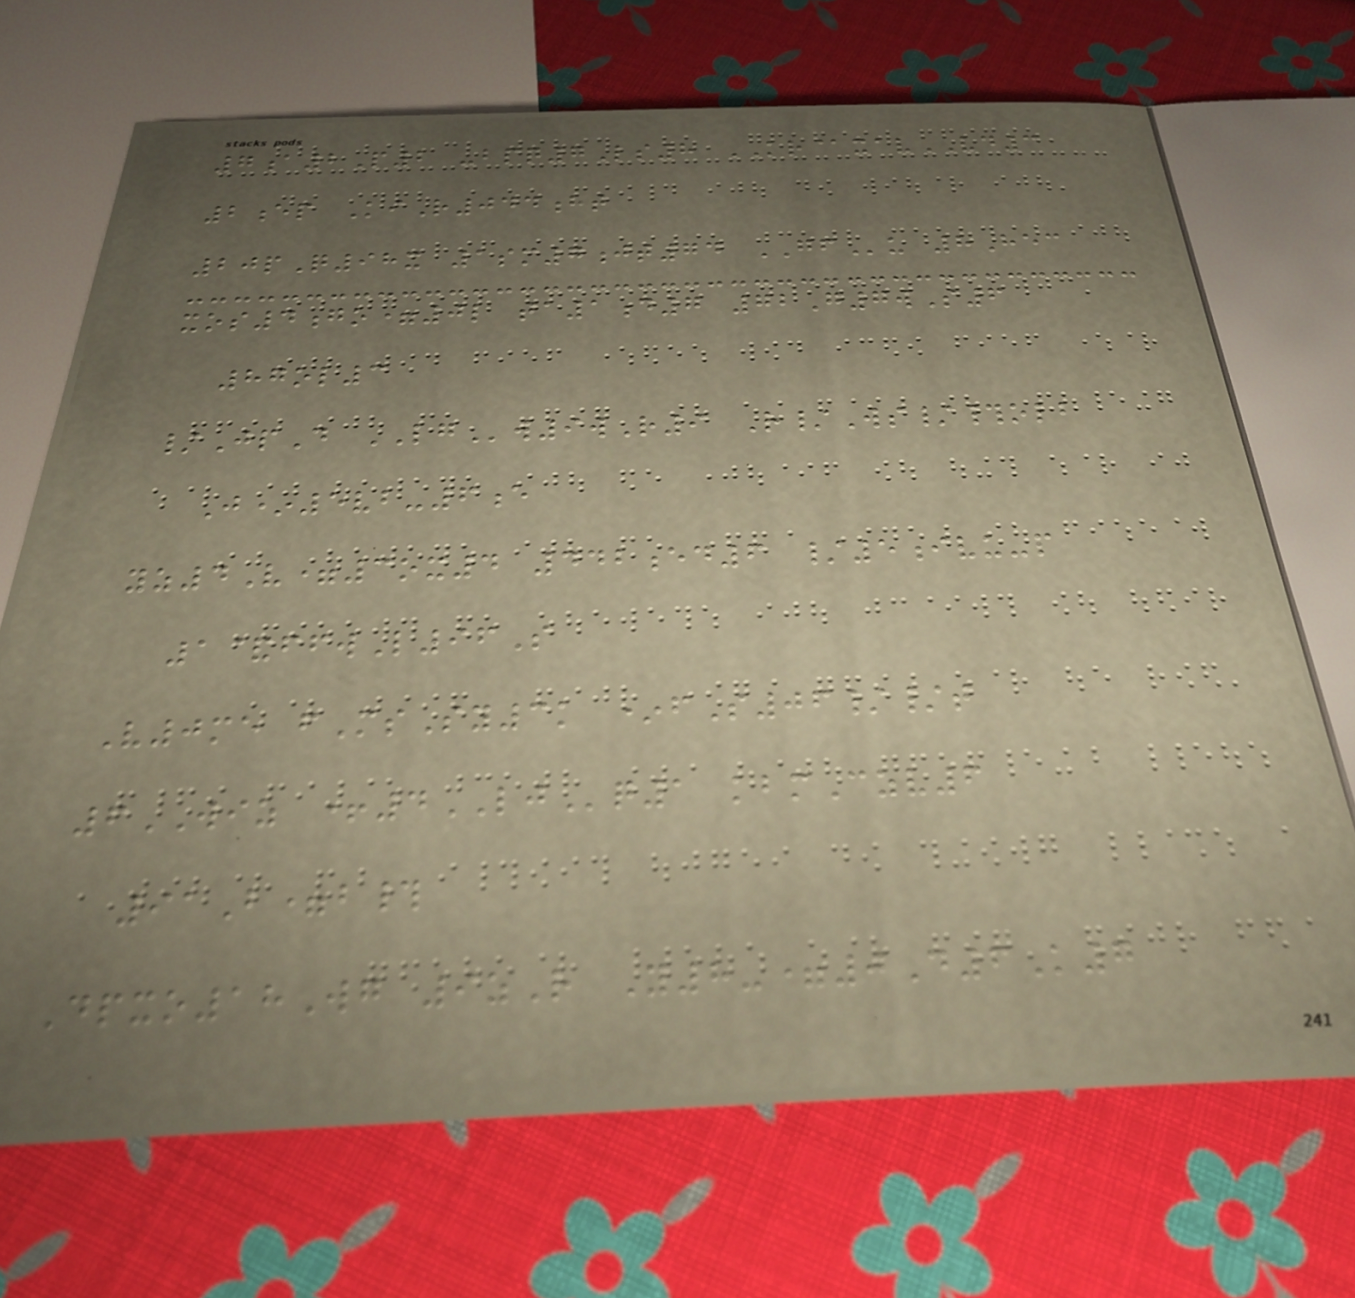7a2P2 -bpq7Ls8 KR@xavVD3
2ep KiR044ht
20pQ98x 1sm7jt74 GFu 8Hec
xos4go=0l ta1d7 72G7wS6
87ol3
/JpD LGw9wR9 R/Ws/#olb
J*5vb-6e
yz4V=3ox4 442ed6 /5ivu-p
1&ffwL96S
V0me fMsSy3k *fS06//t
6WIZ +4LJq1 kbmCzv6
91B=b#
Dpxo18Wg 9zR Y8-=0D6K7
